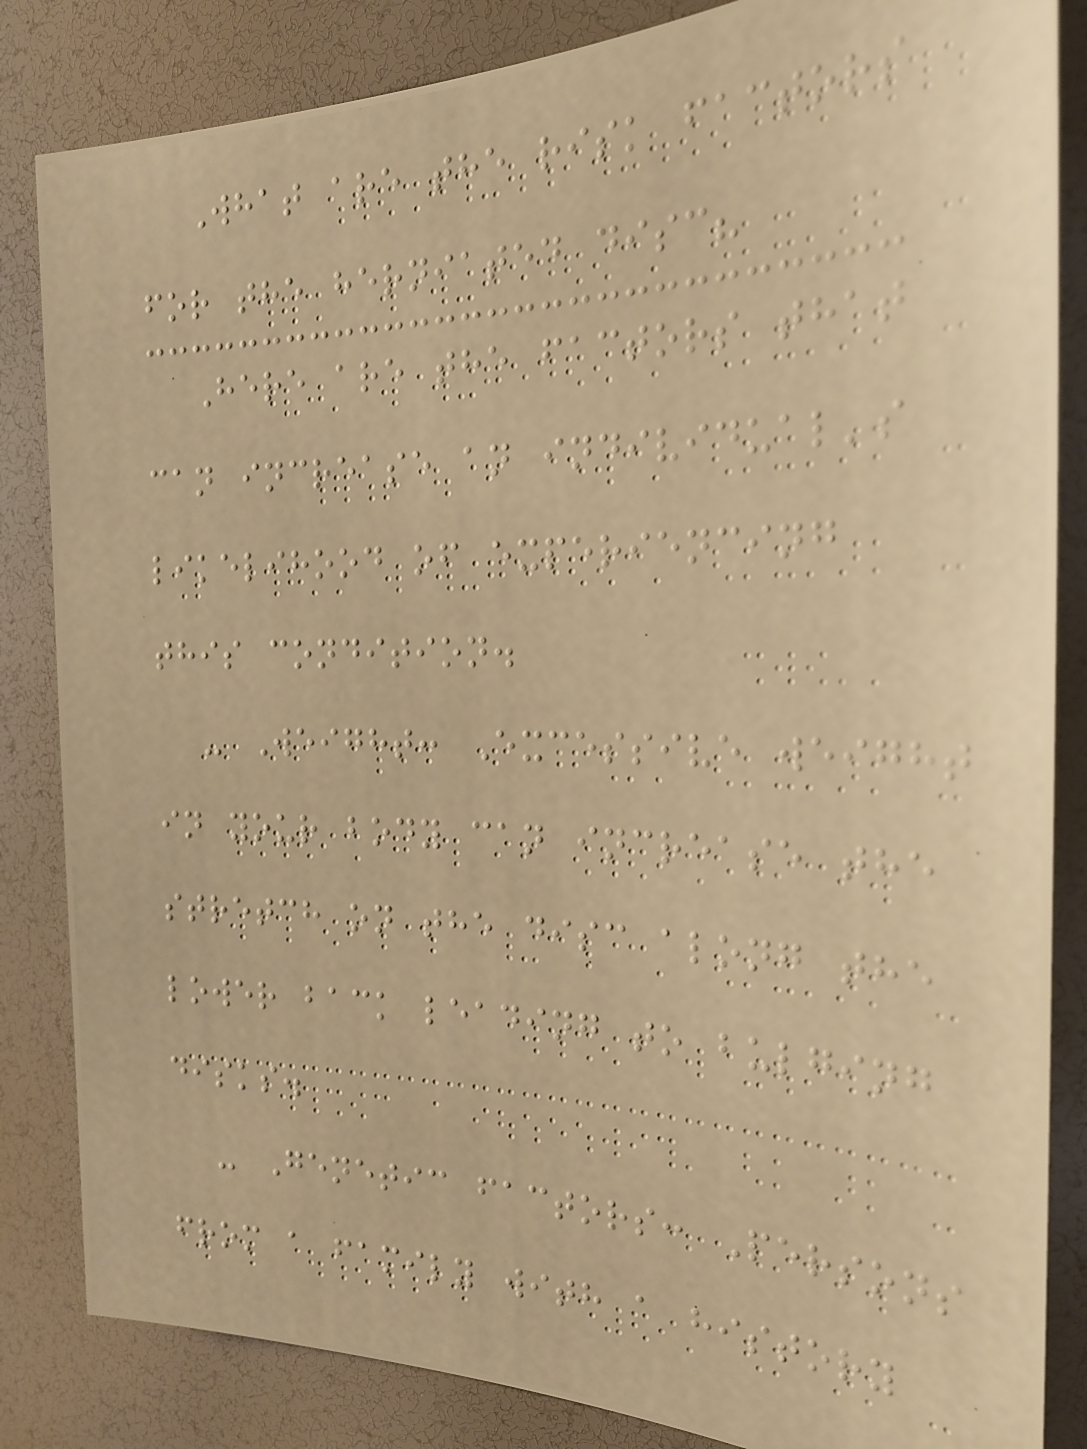What are the risk factors
for the herniated disc?
Here are the factors that
can increase an individual's
likelihood of experiencing
this condition.
- Weight: Excessive weight
in your body can increase the
stretch on the disc along the
lower back leading to bulging
disks.
- Genetic factors: Persons
from a family with a history
